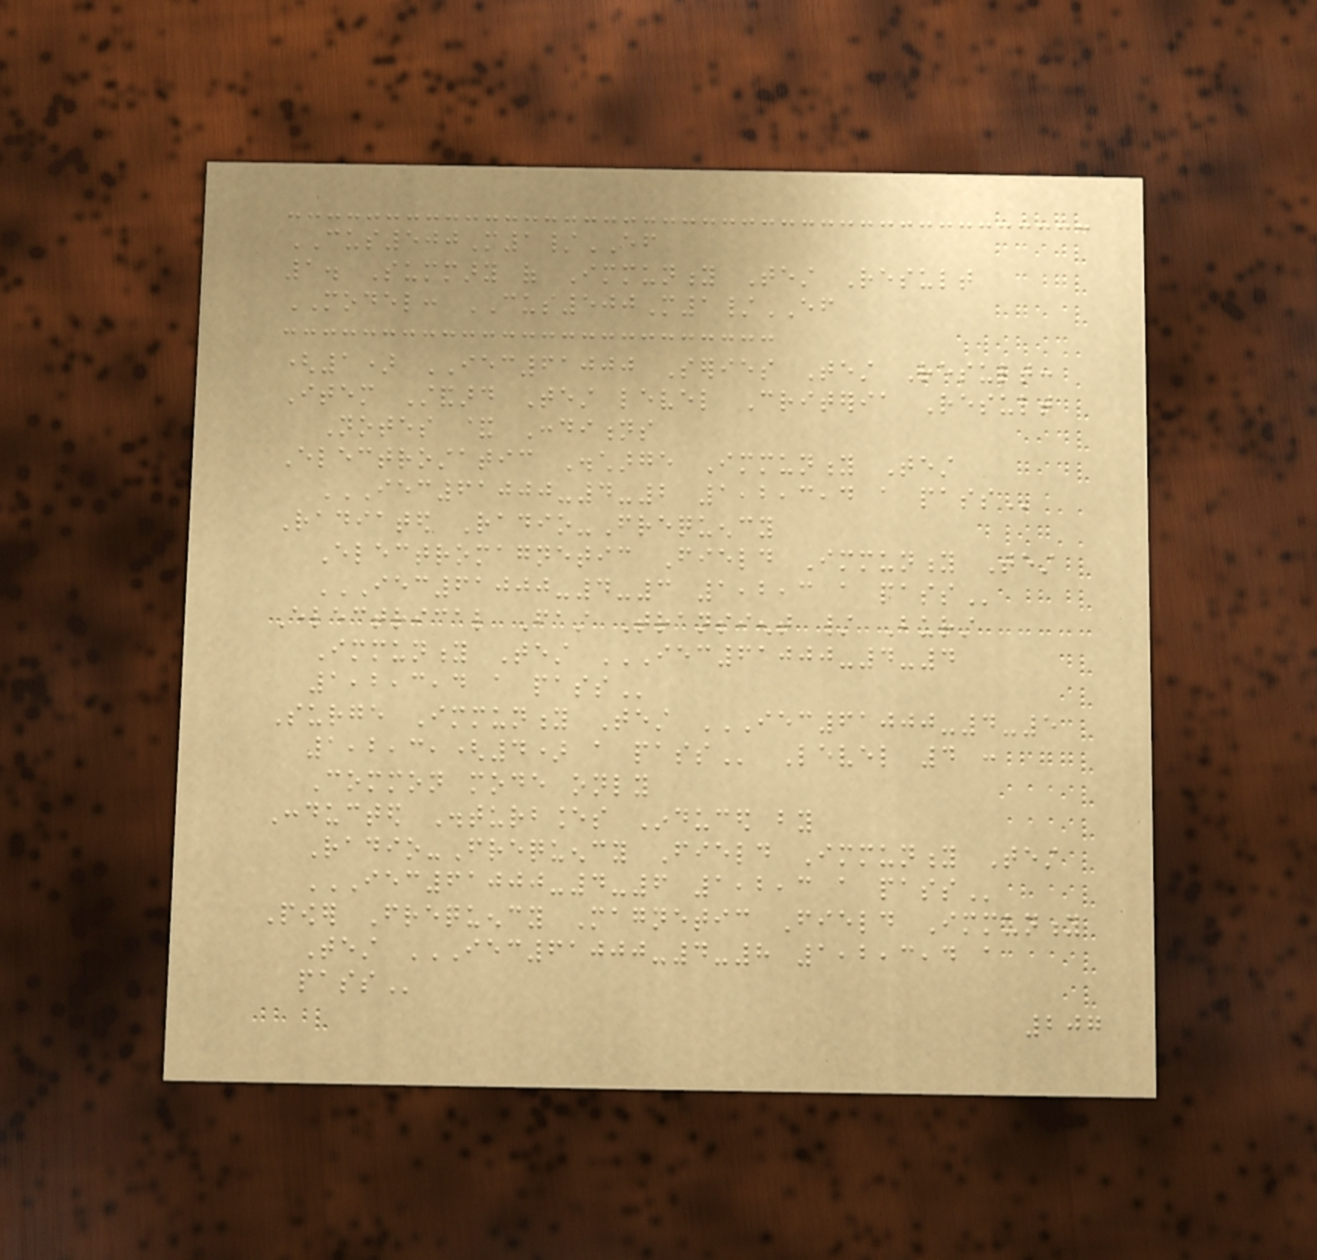CUS500M1/EF
1. Summary of Immunity Test Result
MODEL: CUS500M1/EF
(1) IEC61000 Series Test Result:
Item Standard Test level Criteria Result
Notes & Conditions
Electrostatic Discharge Immunity Test
IEC61000-4-2 1,2,3,4 A PASS
Radiated Radio-Frequency
Electromagnetic Field Immunity Test
IEC61000-4-3 1,2,3 A PASS
Electrical Fast Transient / Burst
Immunity Test IEC61000-4-4
1,2,3,4 A PASS
Surge Immunity Test IEC61000-4-5
1,2,3,(4) A PASS Level 4 :
Common mode only
Conducted Disturbances Induced by
Radio-Frequency Field Immunity Test
IEC61000-4-6 1,2,3 A PASS
Power Frequency Magnetic Field Immunity
Test IEC61000-4-8 1,2,3,4 A
PASS
207
